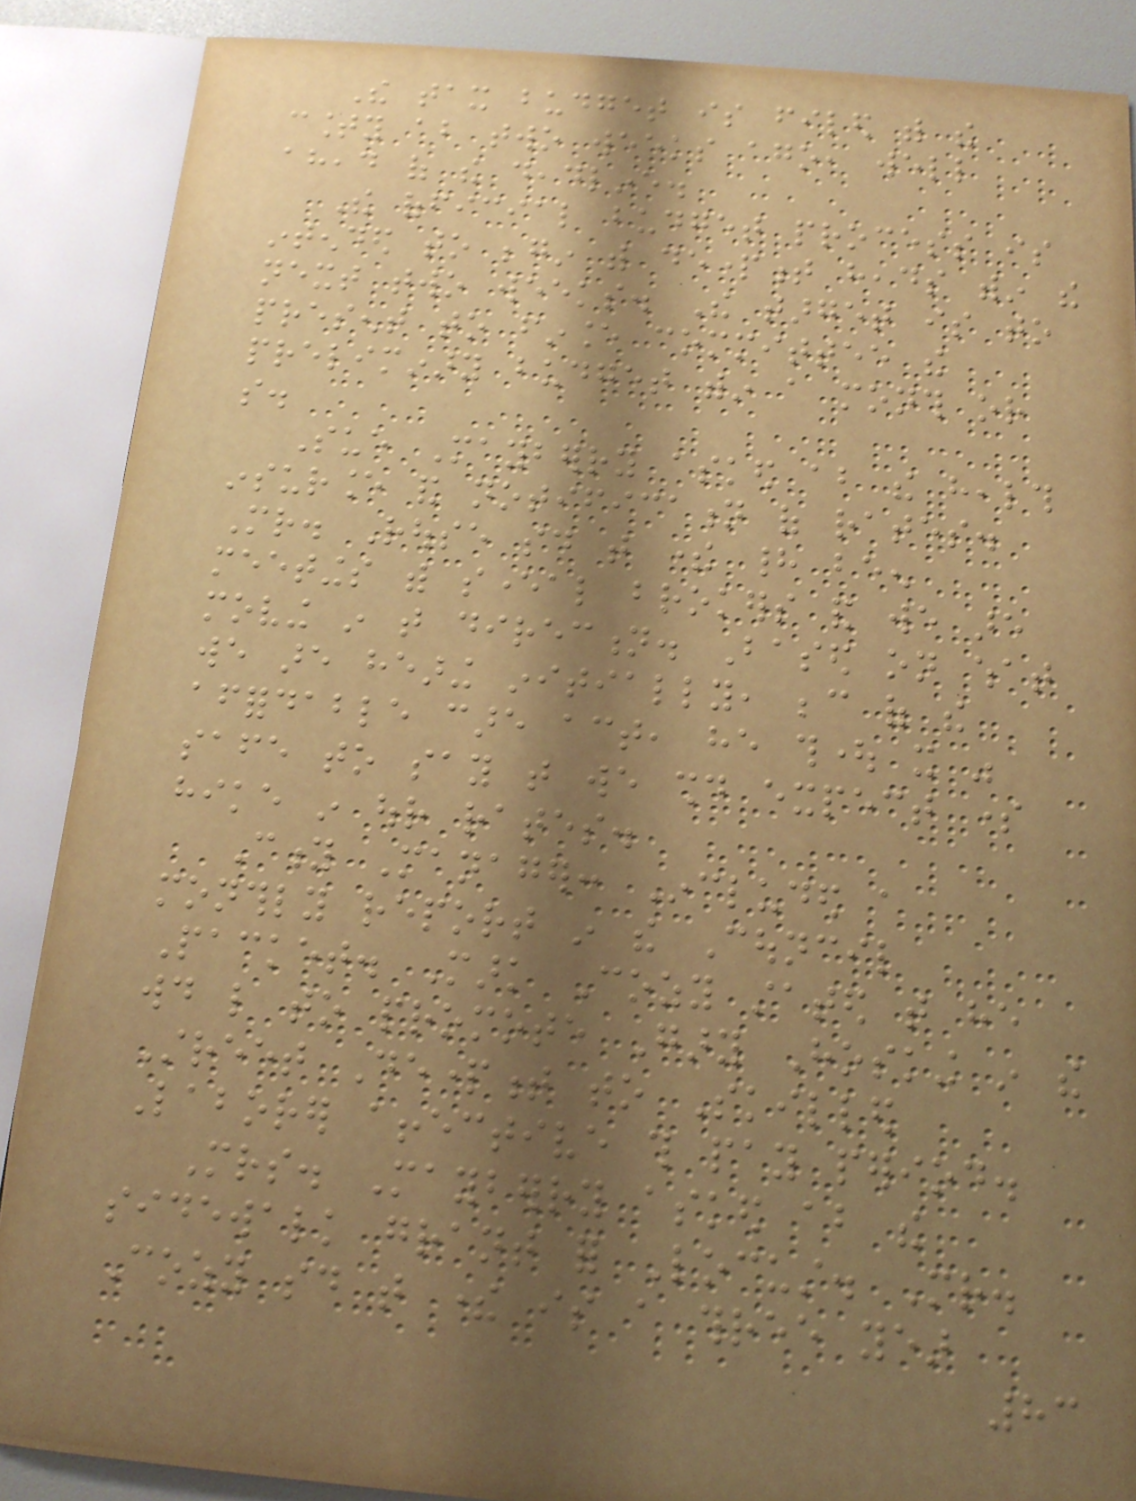The tax budget is filed with the
county about two weeks ago, well
ahead of the deadline.
The official budget process is
intended to begin with department heads within the
next two weeks. The target is to
present to finance committee the
preliminary budget within a month or
so.
Sue Mayberry asked about the health
insurance and notification of rates.
Mr. Rouse said that there had been
meetings with several brokers and we are
moving in that direction. Based on what
we are hearing initially, because of the
affordable care act, he thought it was
safe to say that we should expect some
hike in our rates.
City Manager: Included a
monthly report in the Council
Packet. Mark Cozy stated that he
would like to promote Gary Hosking in the
Street Department to Skilled
Laborer affective this pay period.
Mrs. Mayberry asked about the
sidewalk grant for Locust. Mr.
Cozy said that there is a three year
83
